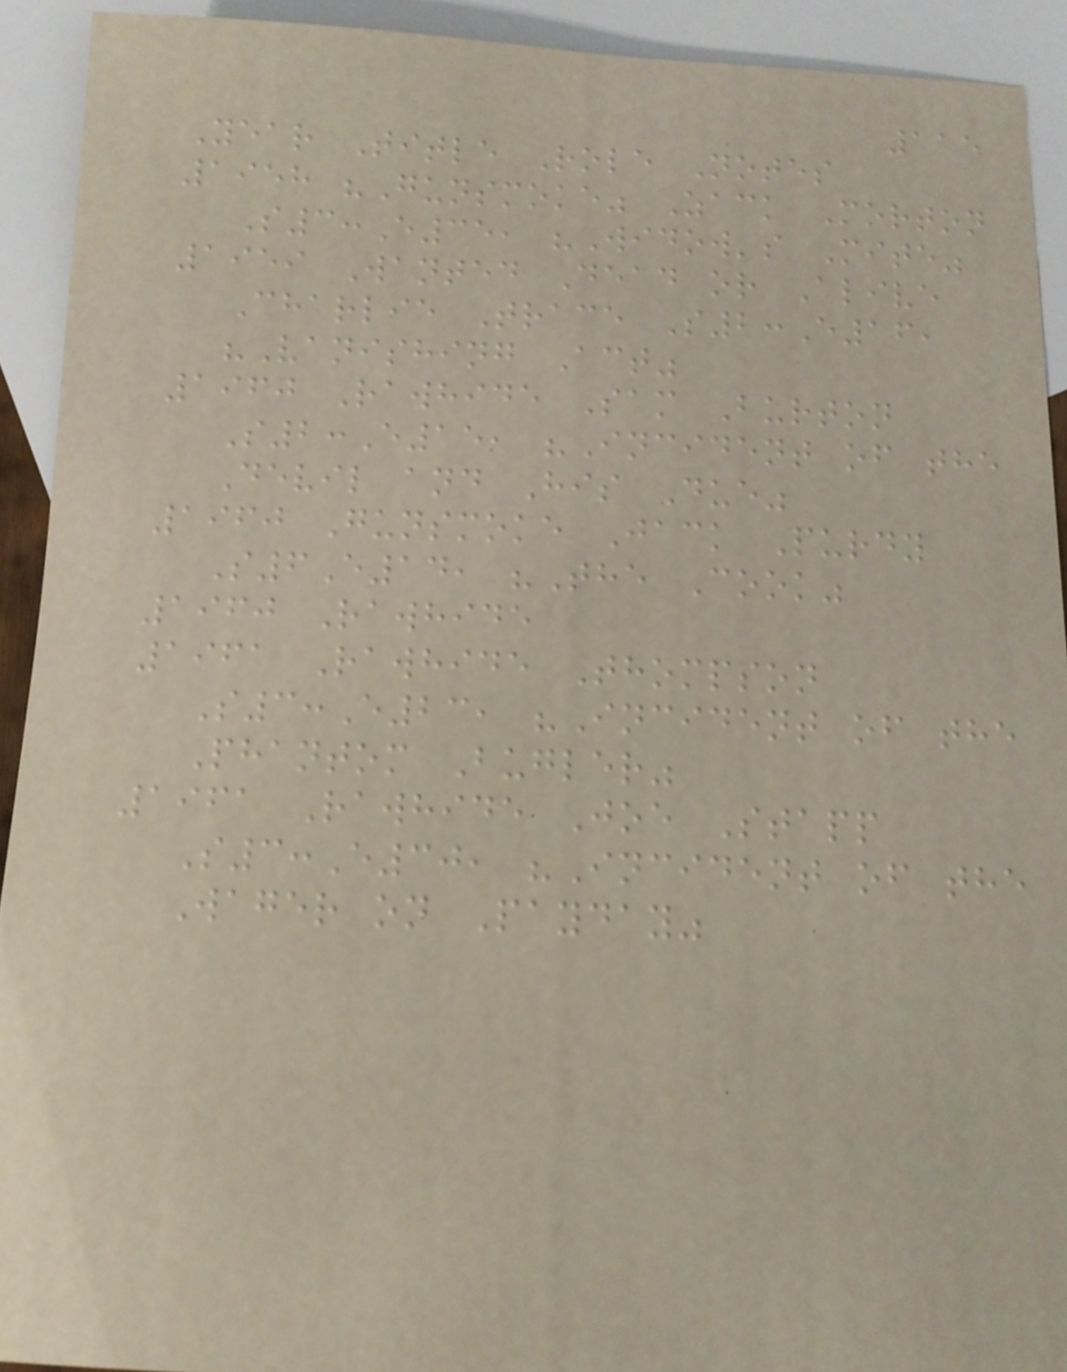115
Year Title Role Notes
1958 "Gunsmoke" Zack Morton
S3:E35, "Widow's Mite"
1959 Wanted Dead or Alive
Charlie Trace S2:E16,
"Vanishing Act"
1960 Rawhide Sam Burton
S2:E15, "Incident of the
Devil and His Due"
1960 Gunsmoke Jack Purdy
S6E14, "The Cook"
1960 Rawhide
1961 Rawhide Thompson
S3:E23, "Incident of the
Phantom Bugler"
1961 Rawhide Joe Stapp
S3:E30, "Incident of the
Wager on Payday"
